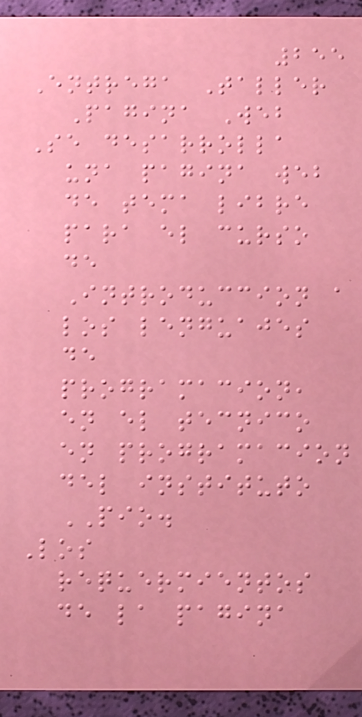255
Entrega Taller
Pagina Web
Se desarrolla
una pagina web
de tema libre
para el curso
de
Introduccion a
los lenguajes
de
programacion,
en el tecnico
en programacion
del instituto
PIO.
Los
requermientos
de la pagina
